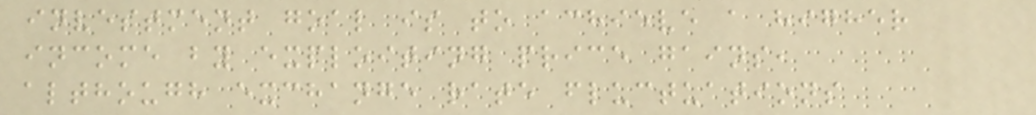investment goal is to achieve a higher
income by exploiting price gains,
although exchange rate fluctuations
